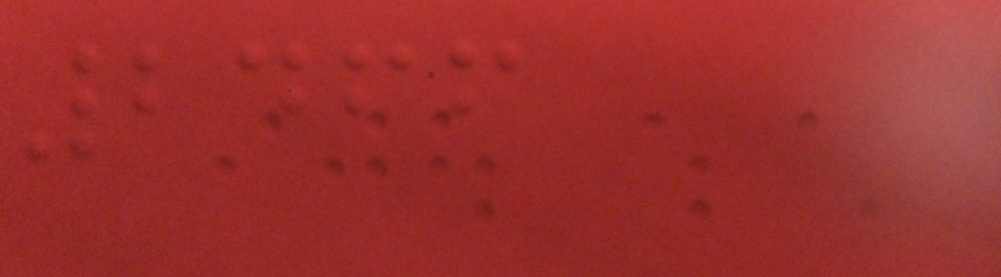2466
